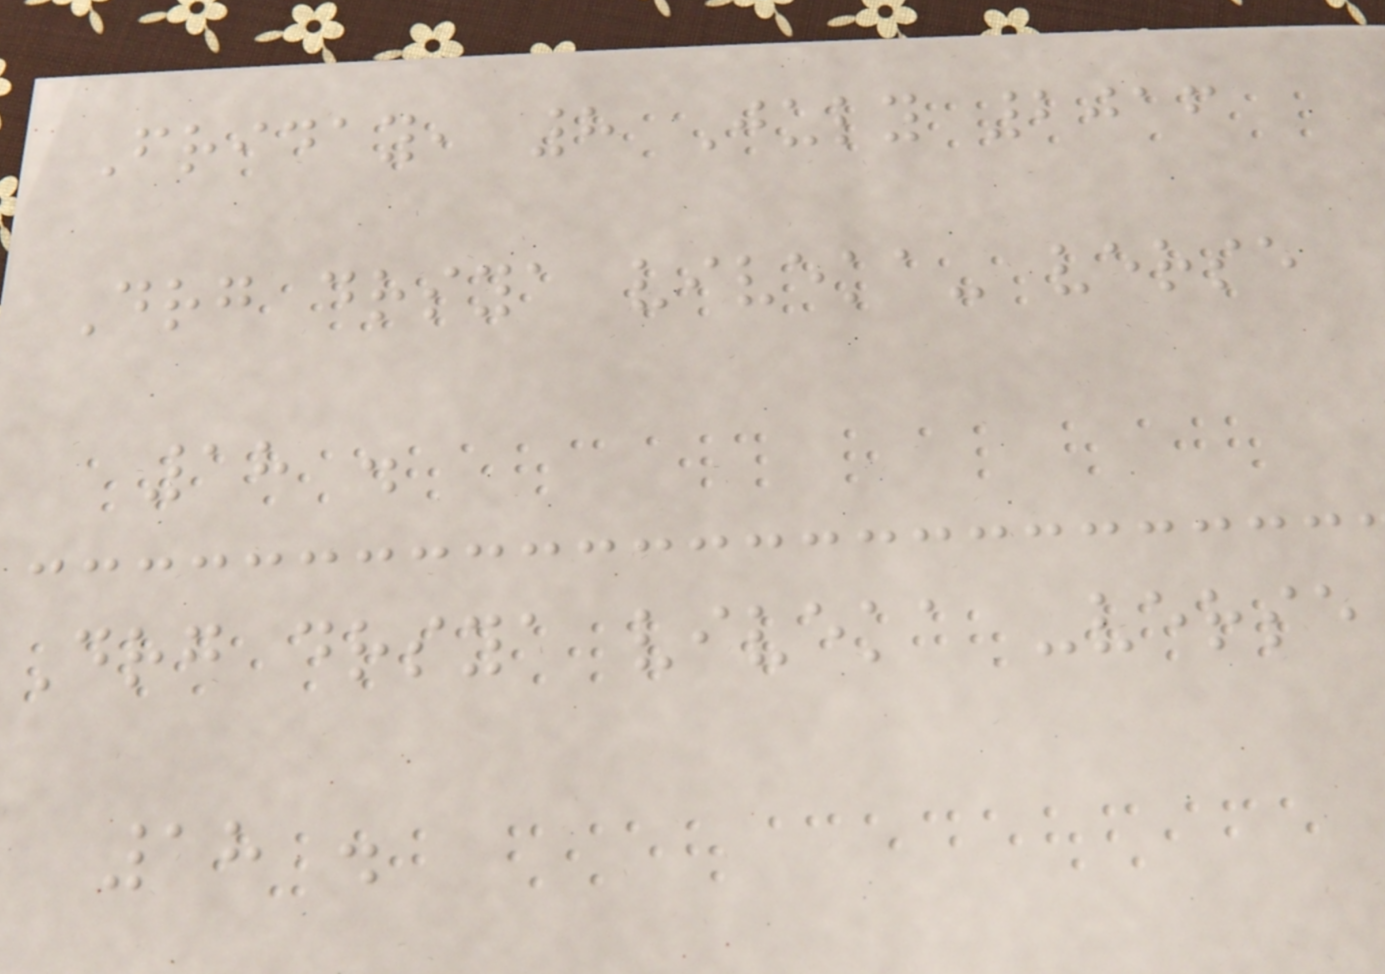Friday, 8 July 2016
Drg drsya viveka- verse
18 .
Drg drsya viveka -verse
18 .
